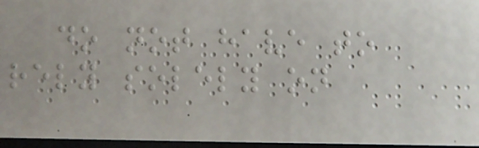do not have to
rely solely on
